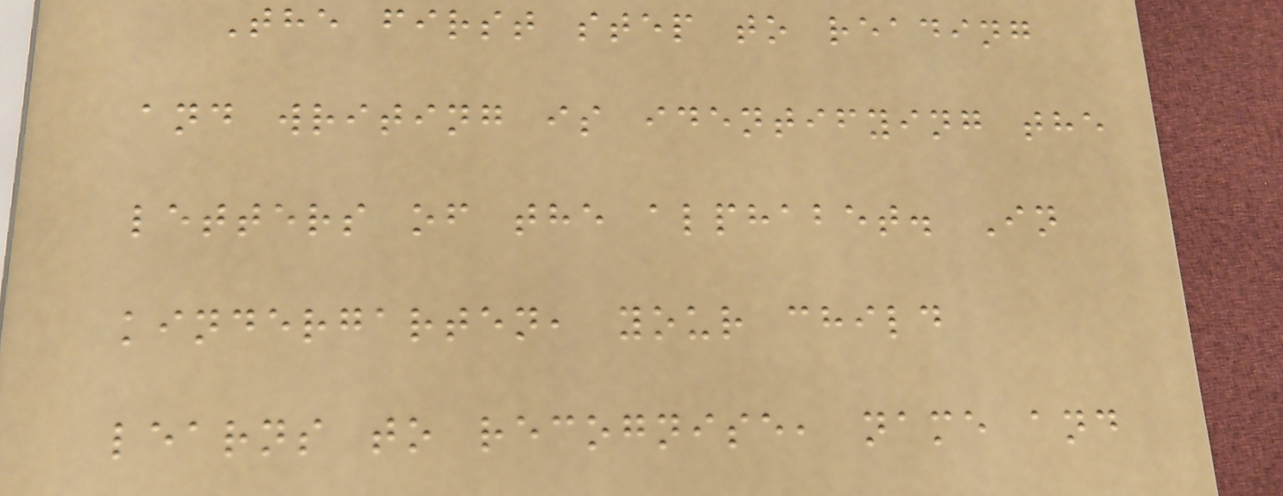The first step to reading
and writing is identifying the
letters of the alphabet. In
kindergarten, your child
learns to recognise, name and
